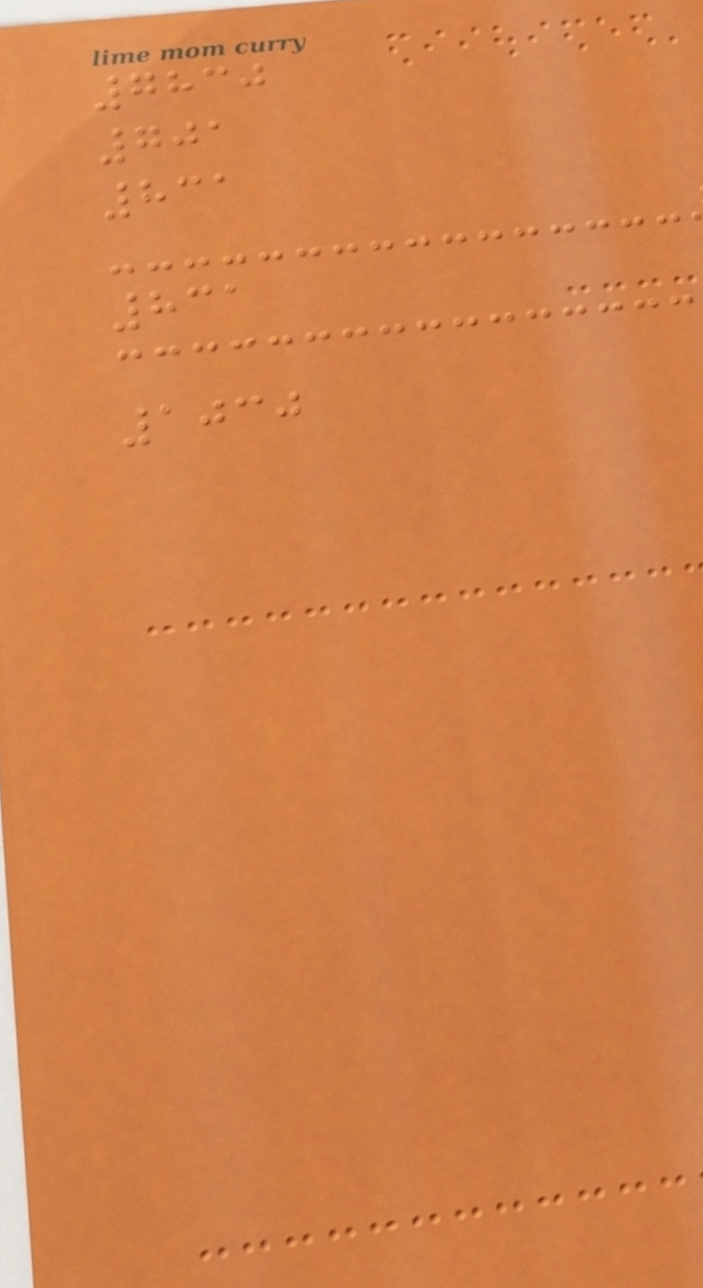7830
701
831
831
1030
